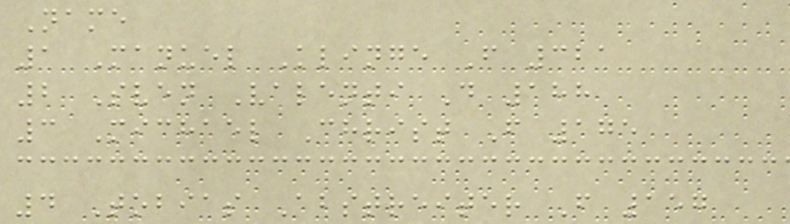Name
1 Manuel Klinge F 321
2 Sven Valenti D 188
3 Michael Christ F 175
4 Tobias Abstreiter F 157
